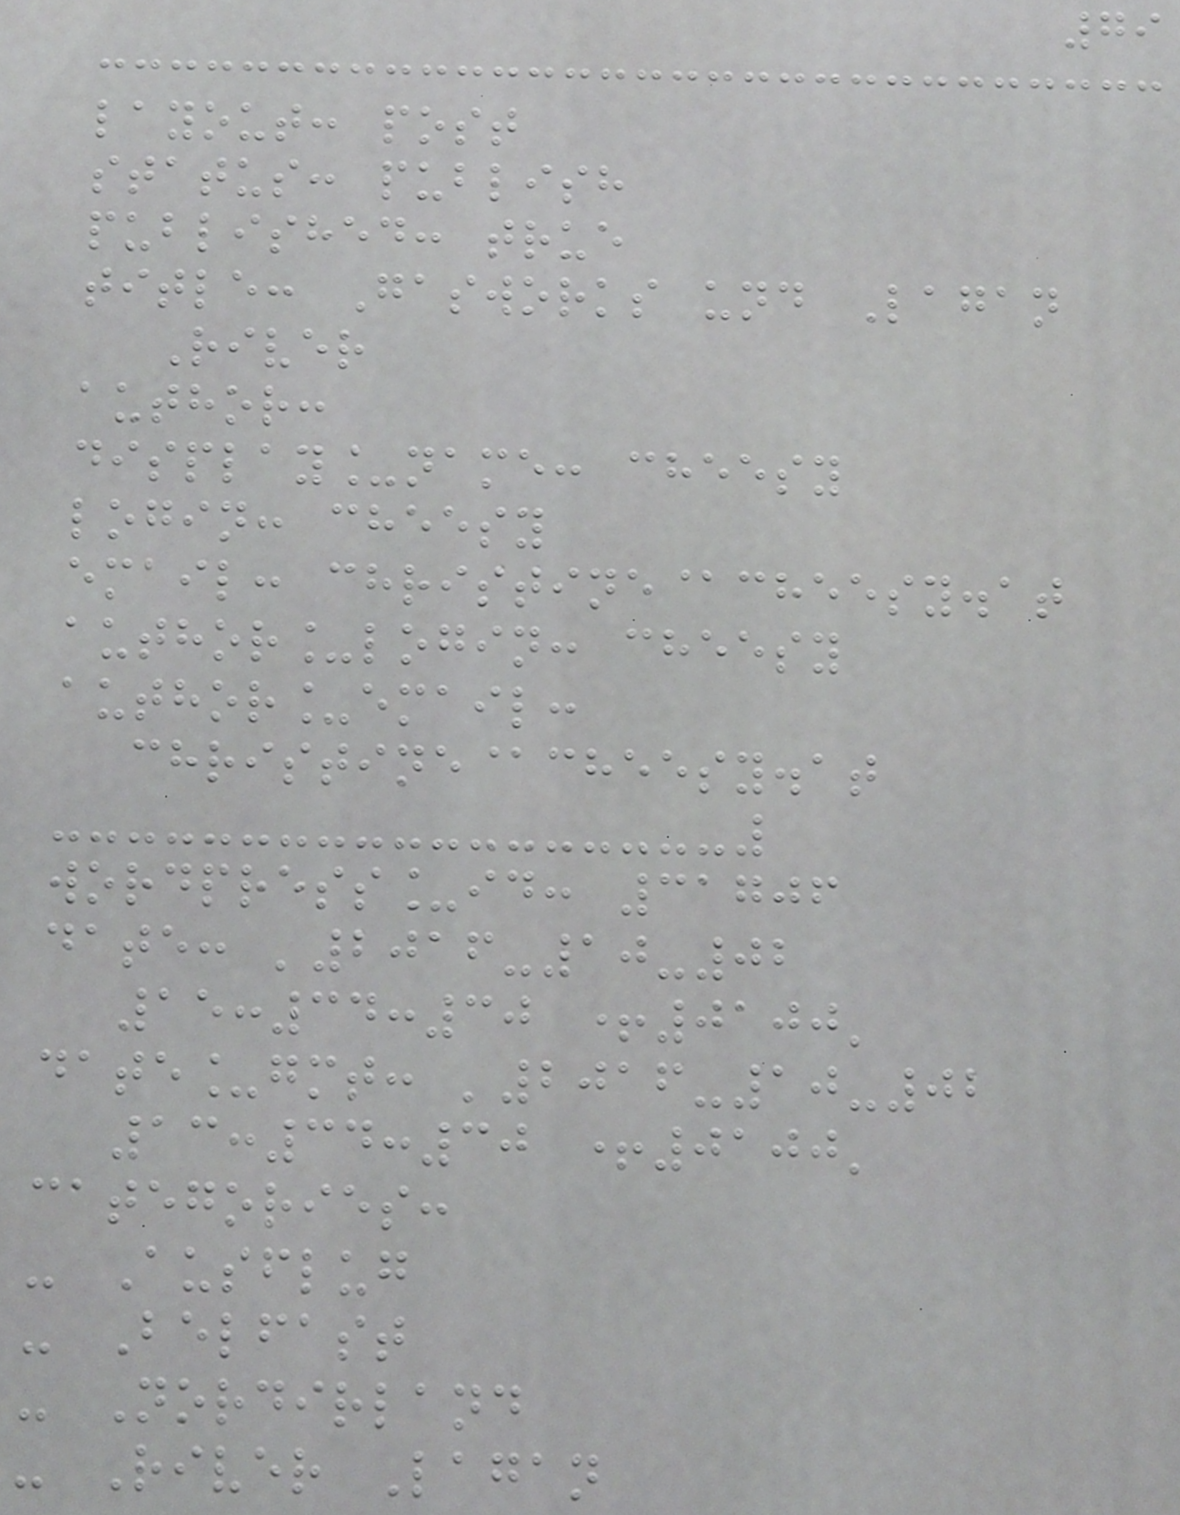79
layout: post
status: publish
published: true
title: Gasworks und Lagan
River
author:
display_name: cheesy
login: cheesy
email: christine@cheesy.at
author_login: cheesy
author_email:
christine@cheesy.at
wordpress_id: 31706
date: '2016-10-02
15:34:30 +0100'
date_gmt: '2016-10-02
13:34:30 +0100'
categories:
- Ausflug
- Belfast
- Nordirland
- River Lagan
